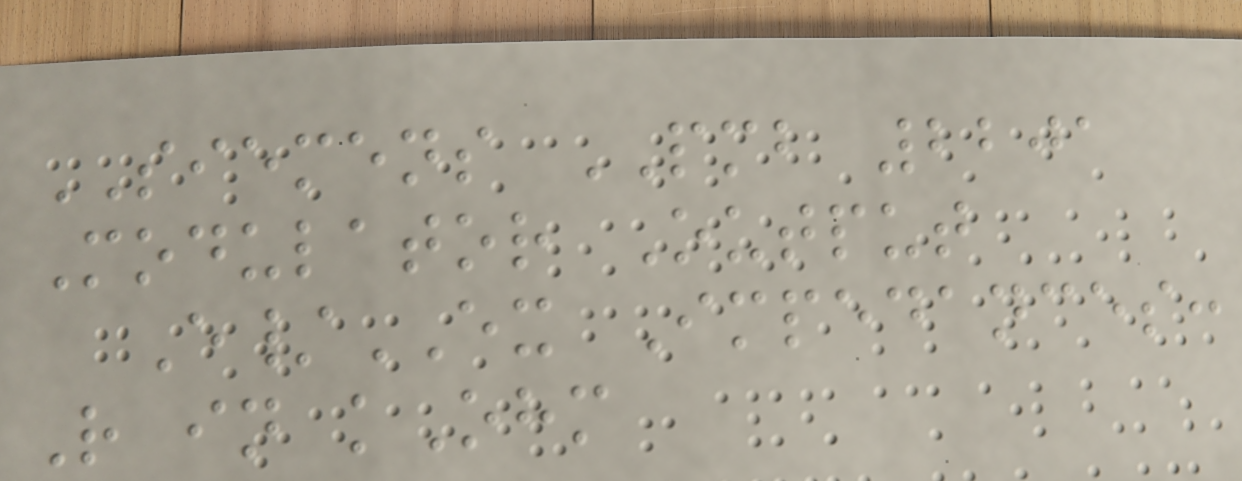SIEMENS PMB 2201
Modulator Output
E/EX Impedances:
R in kOhm
